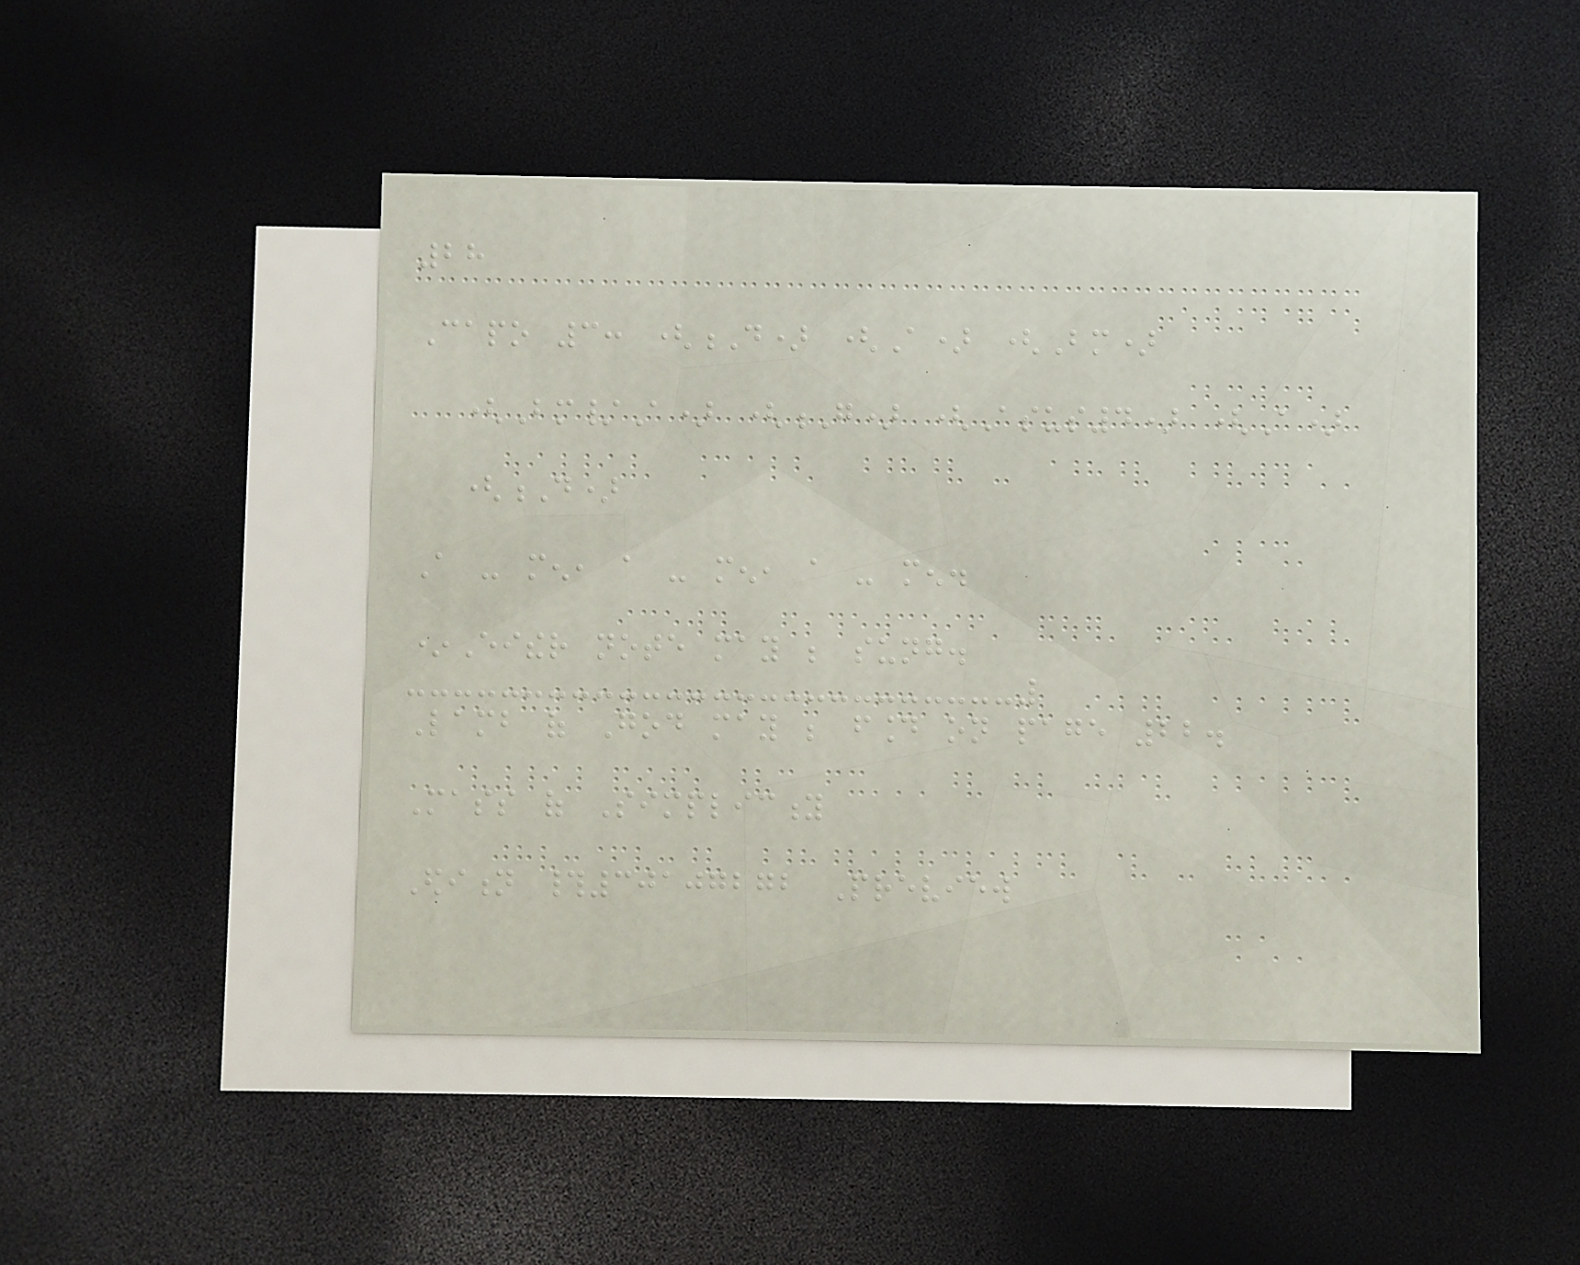28
Capo 3: (D) (A) (Bm)
(Bm/A) (G) (Asus4) (A)
(D)
A - men, a - men, a - men.
*Either note may be sung.
Lamb of God may be found on page 22.
Mass of Simplicity
Edition #30107272 Preview
